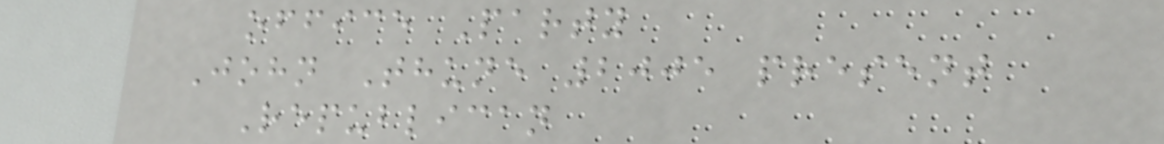office Party
John Thune 2005 present
Republican
